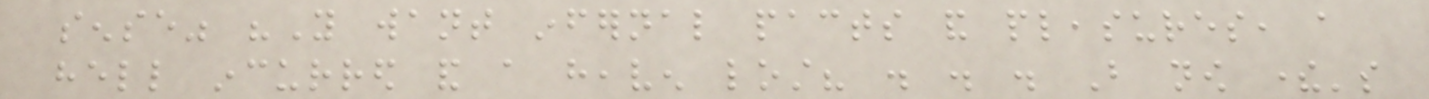sense" "You want infernal pacts and pleasures, a
hell incurred and a heaven lost? . . . But now there's
